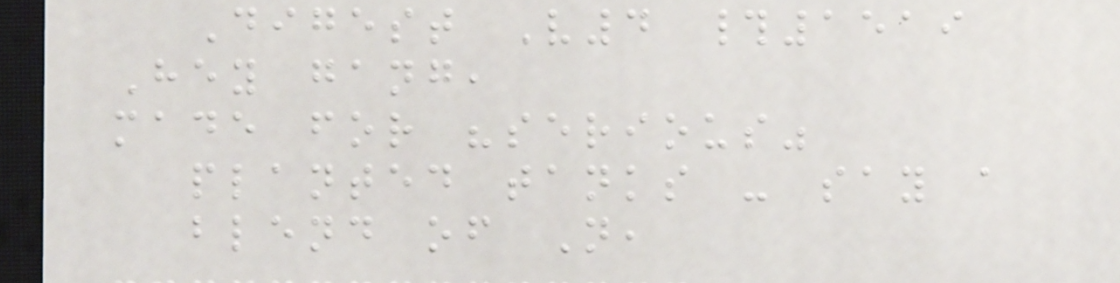Digest V4 #1519
Hey gang,
made for "serious"
planted tanks - say a
blend of N,
